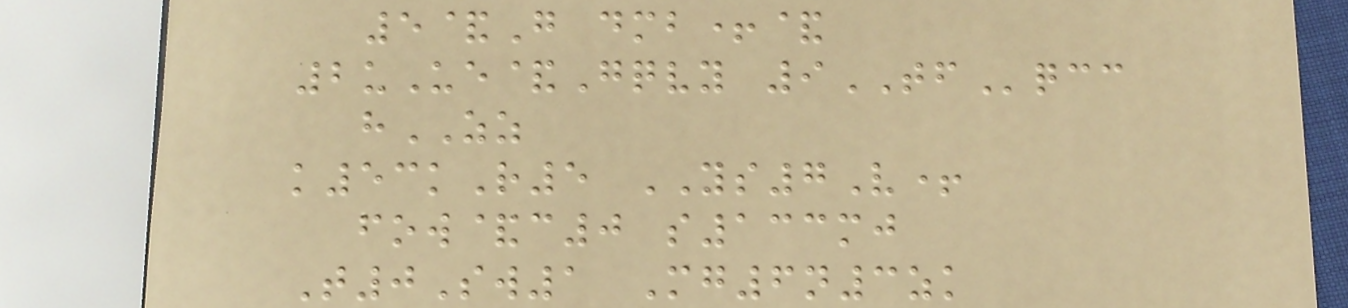5&G dmb+&
2uUe&Gqvy 9TFqcc
hZZ
k53kR5 YS7V+
fow&c0 s133mj
T0Sw1 Mg6n3zk
